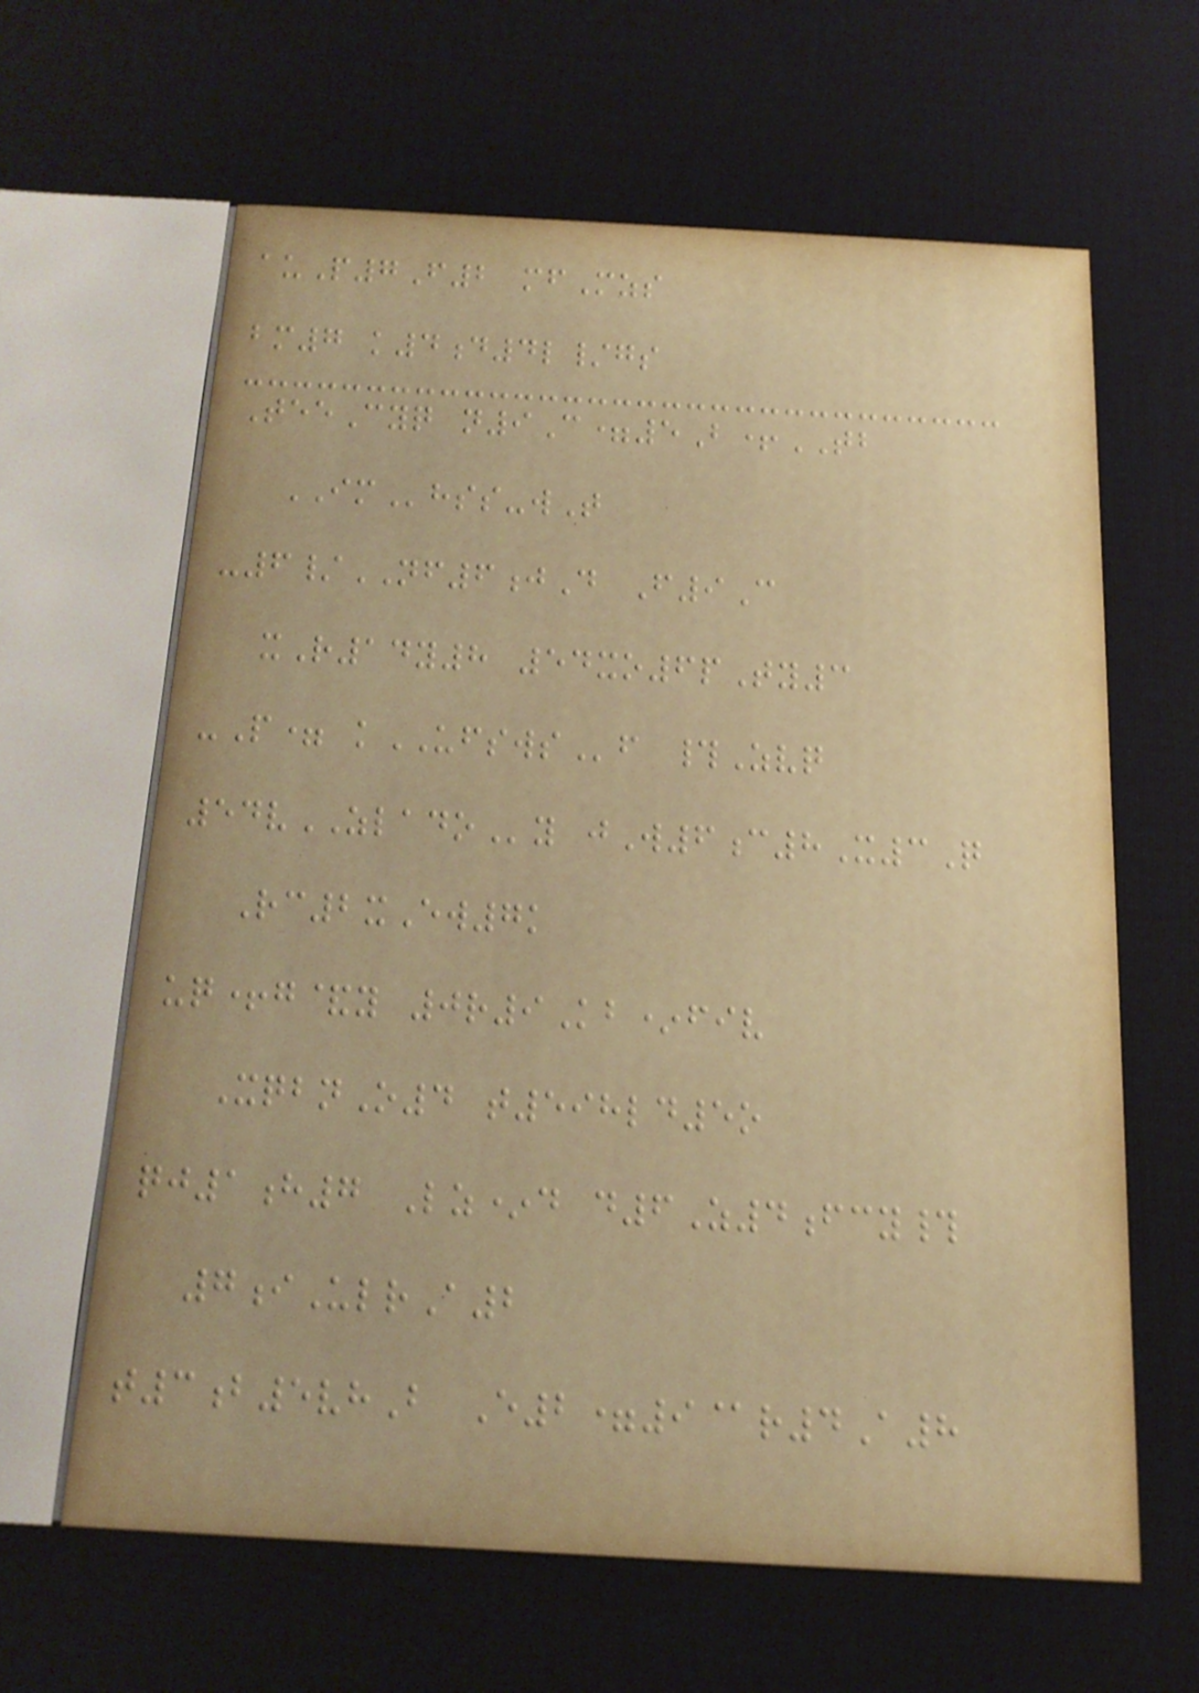auP7F2 mfMzs
bm7 k4d4l/gs
TeeCyq n9C=5B+TB
IMhss-wT
-6/NF6jD F9C
xR14y8 54xo6pTy3
-P= kUFSWSf #Zvq
54vZLADOy jW6c8X3Q
Rc2xEw7k
uq+g&y 0r9Kb*fiv
XqbnO4 t598ld5o
qj1h7 Lz*d d6Z4fcy#
7iUlrA2
t3b5vhB E2=9@r4A8
